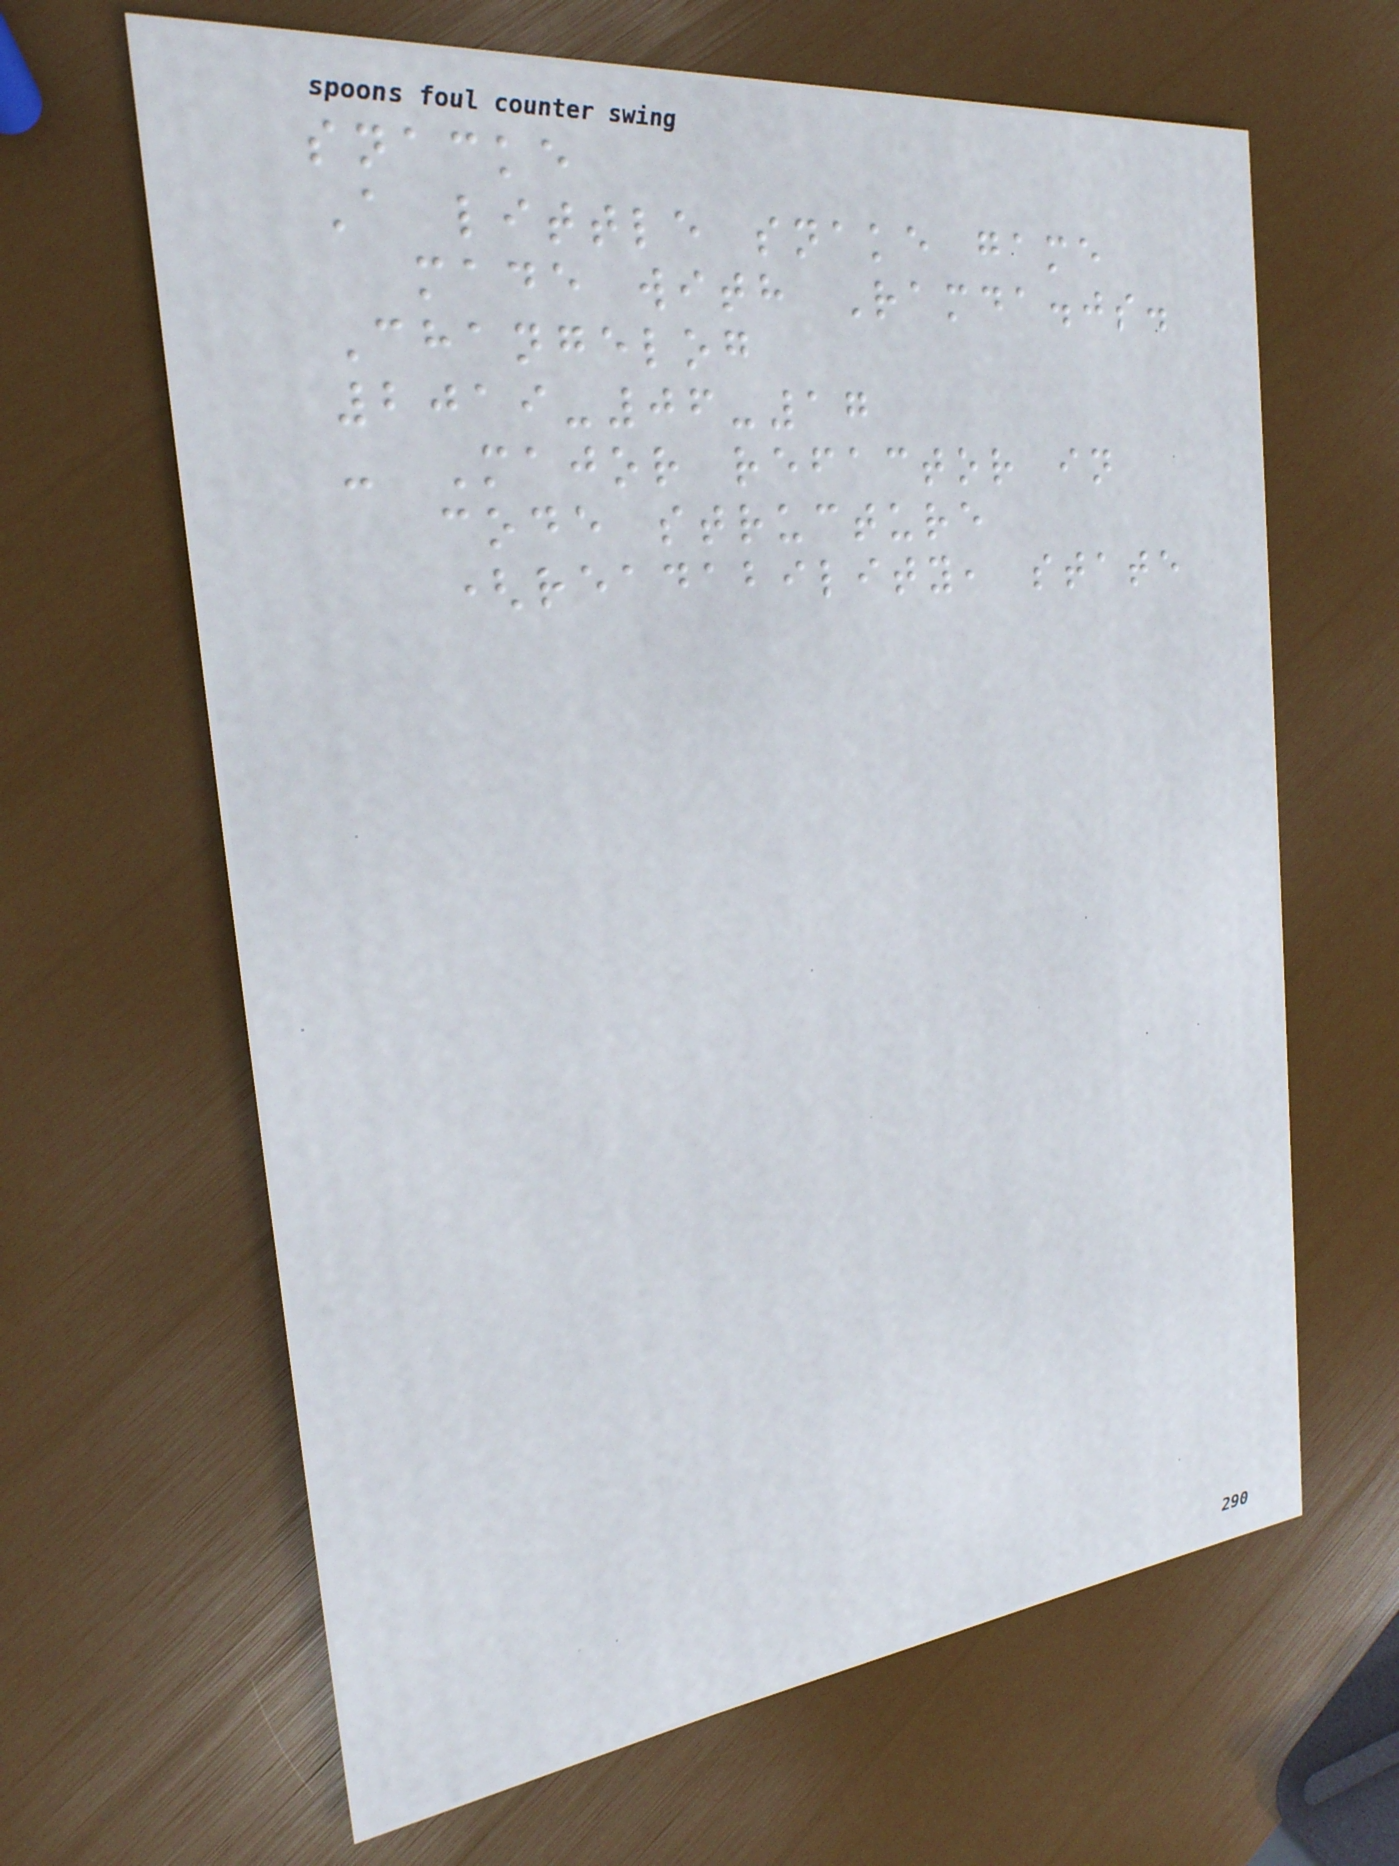snacke
A little snake game
made with Ramda.js.
Changelog
2019-06-17
- Major refactor in
code structure
(readability, state
